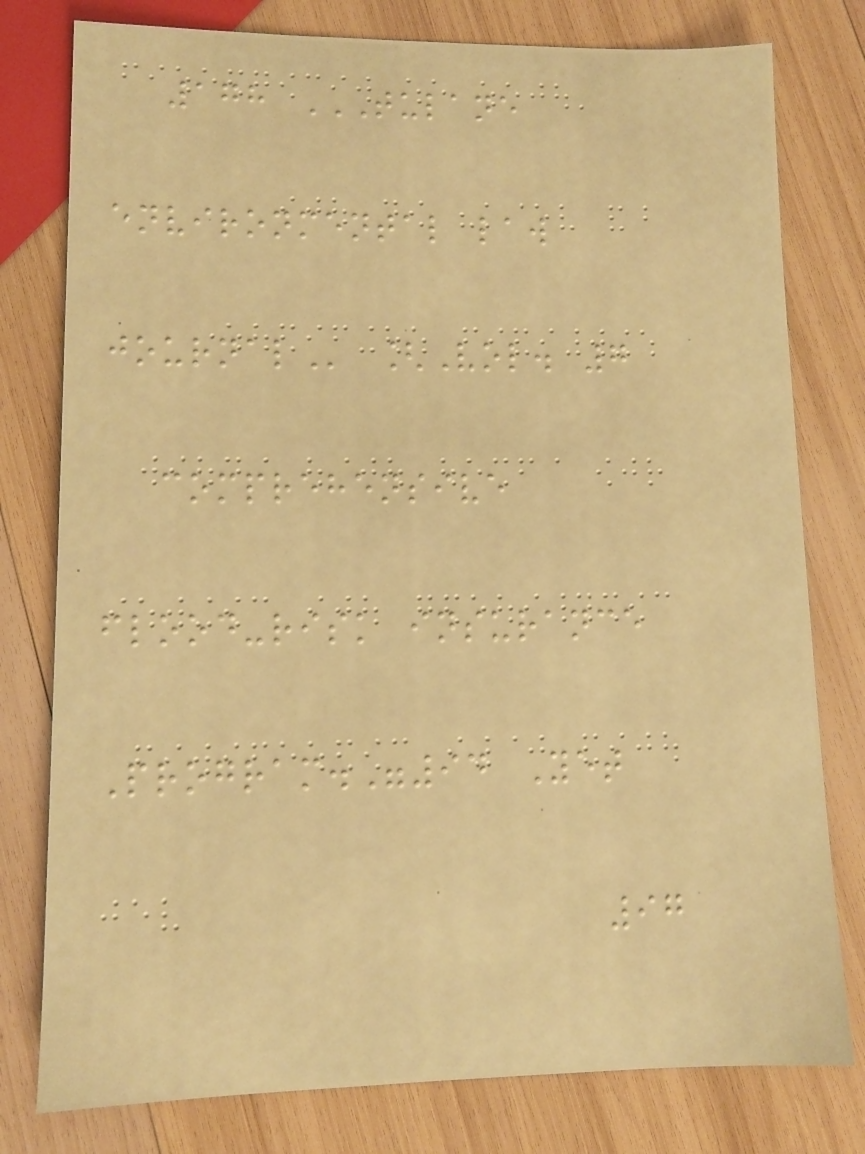178 TULANE
ENVIRONMENTAL LAW
JOURNAL [Vol. 7
comprehensive
flood-risk insurance
Program."94 Yet
97
